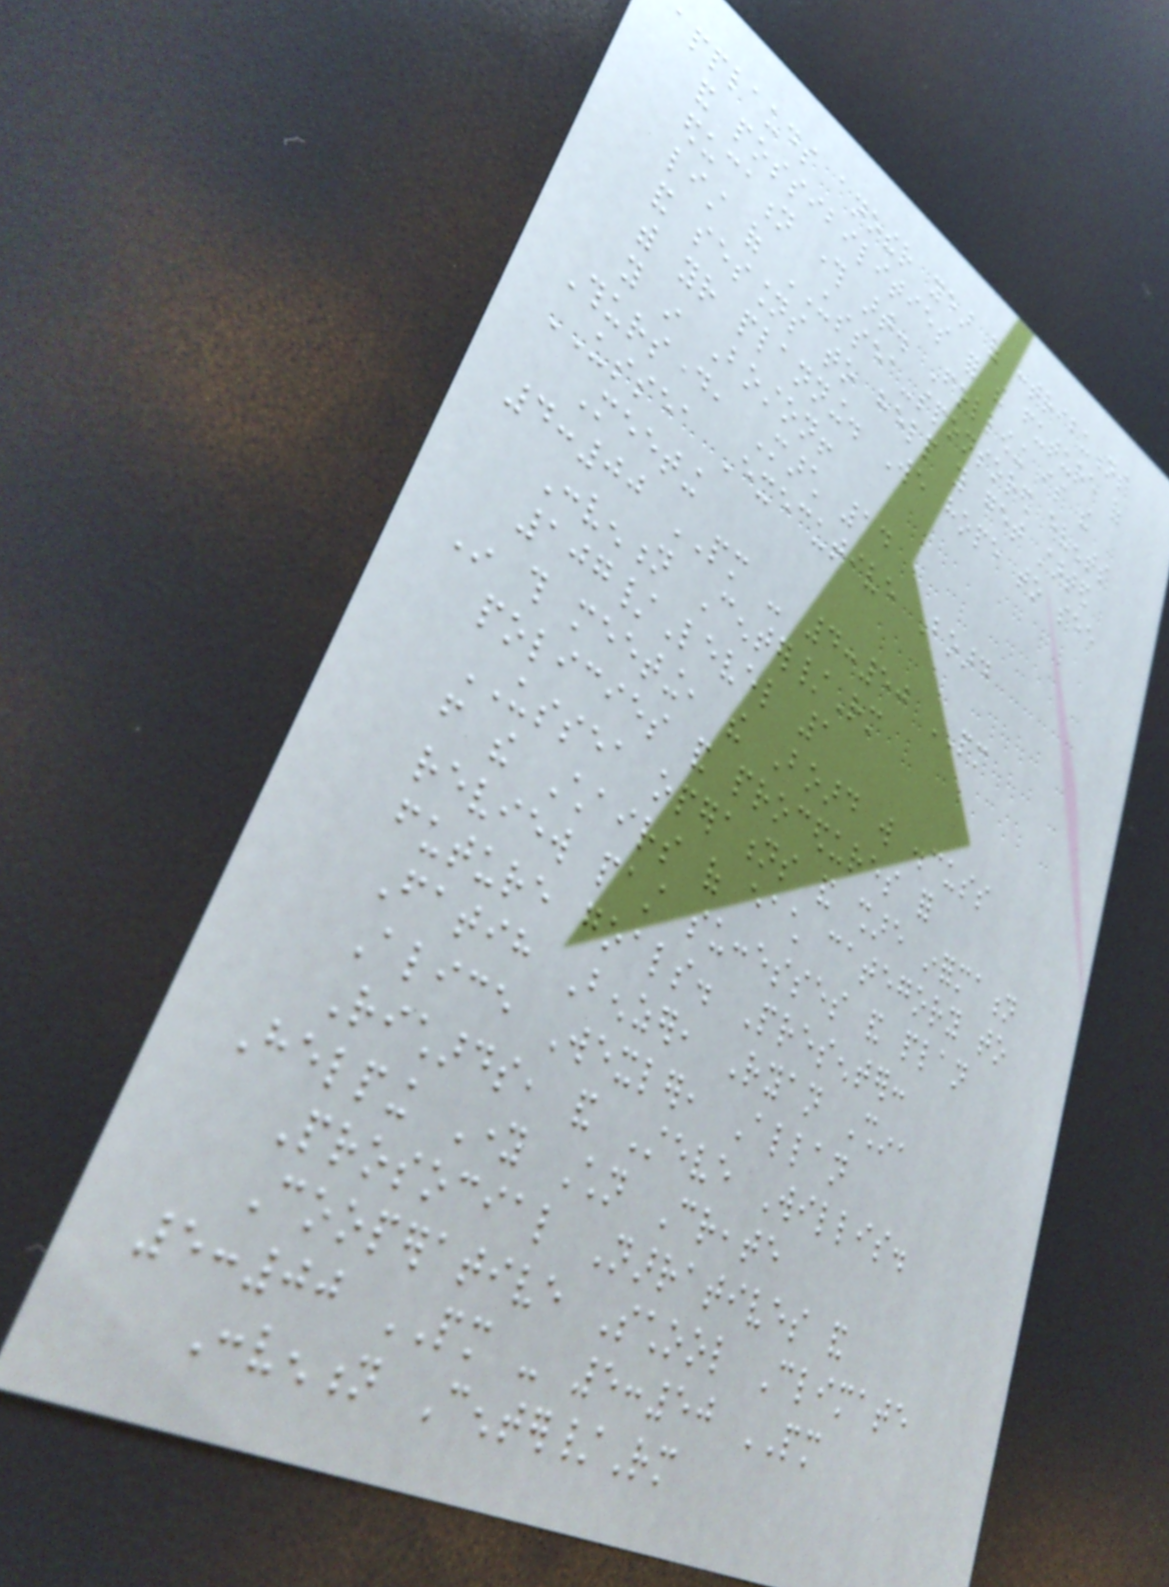applauds another year of contributions
and possibilities for the future of
education through art. Following is the
list of USSEA-sponsored events
and sessions to help you get started
with your planning. We hope to see
you in Boston!
Thursday, March 14
USSEA Executive Board
Meeting
4:00 PM - 4:50 PM
Convention Center/Rm
107/Level 1
In this meeting, the Board will discuss
policies and procedures for
USSEA operations and share information
from the Chairs of each category to
review past successes and plan
future goals. Presenter:
Fatih Benzer, Ryan Shin,
Alice Wexler, Allan
Richards, and Steve Willis.
Helping Young Children Create
Prosocial Narratives and
Cooperative School Climate
5:00 PM - 5:50 PM
Convention Center/Rm
